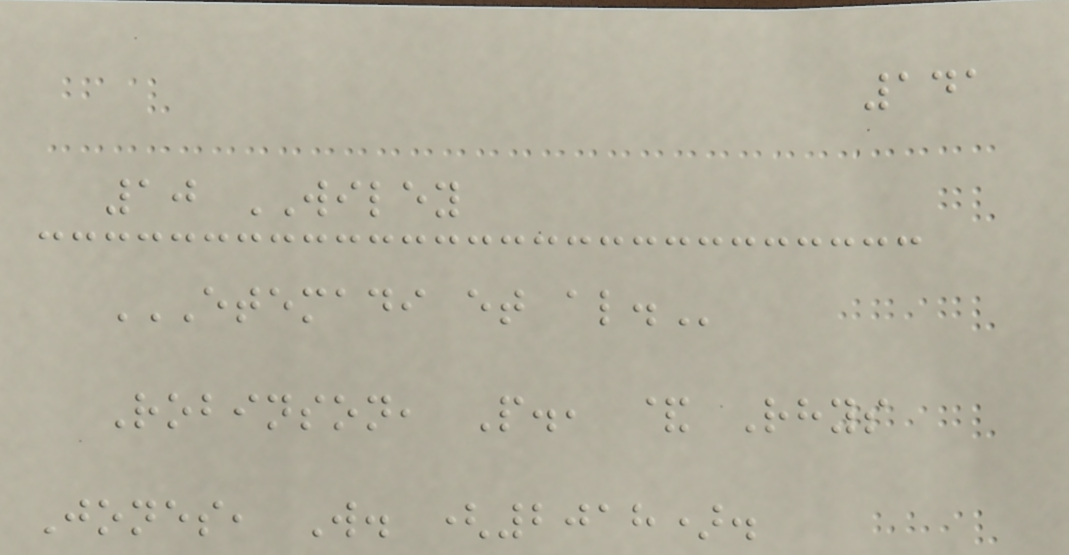141
10 WILEY
ETEMADI ET AL.
Robinson, P., & Rhys
Jones, W. (2018).
